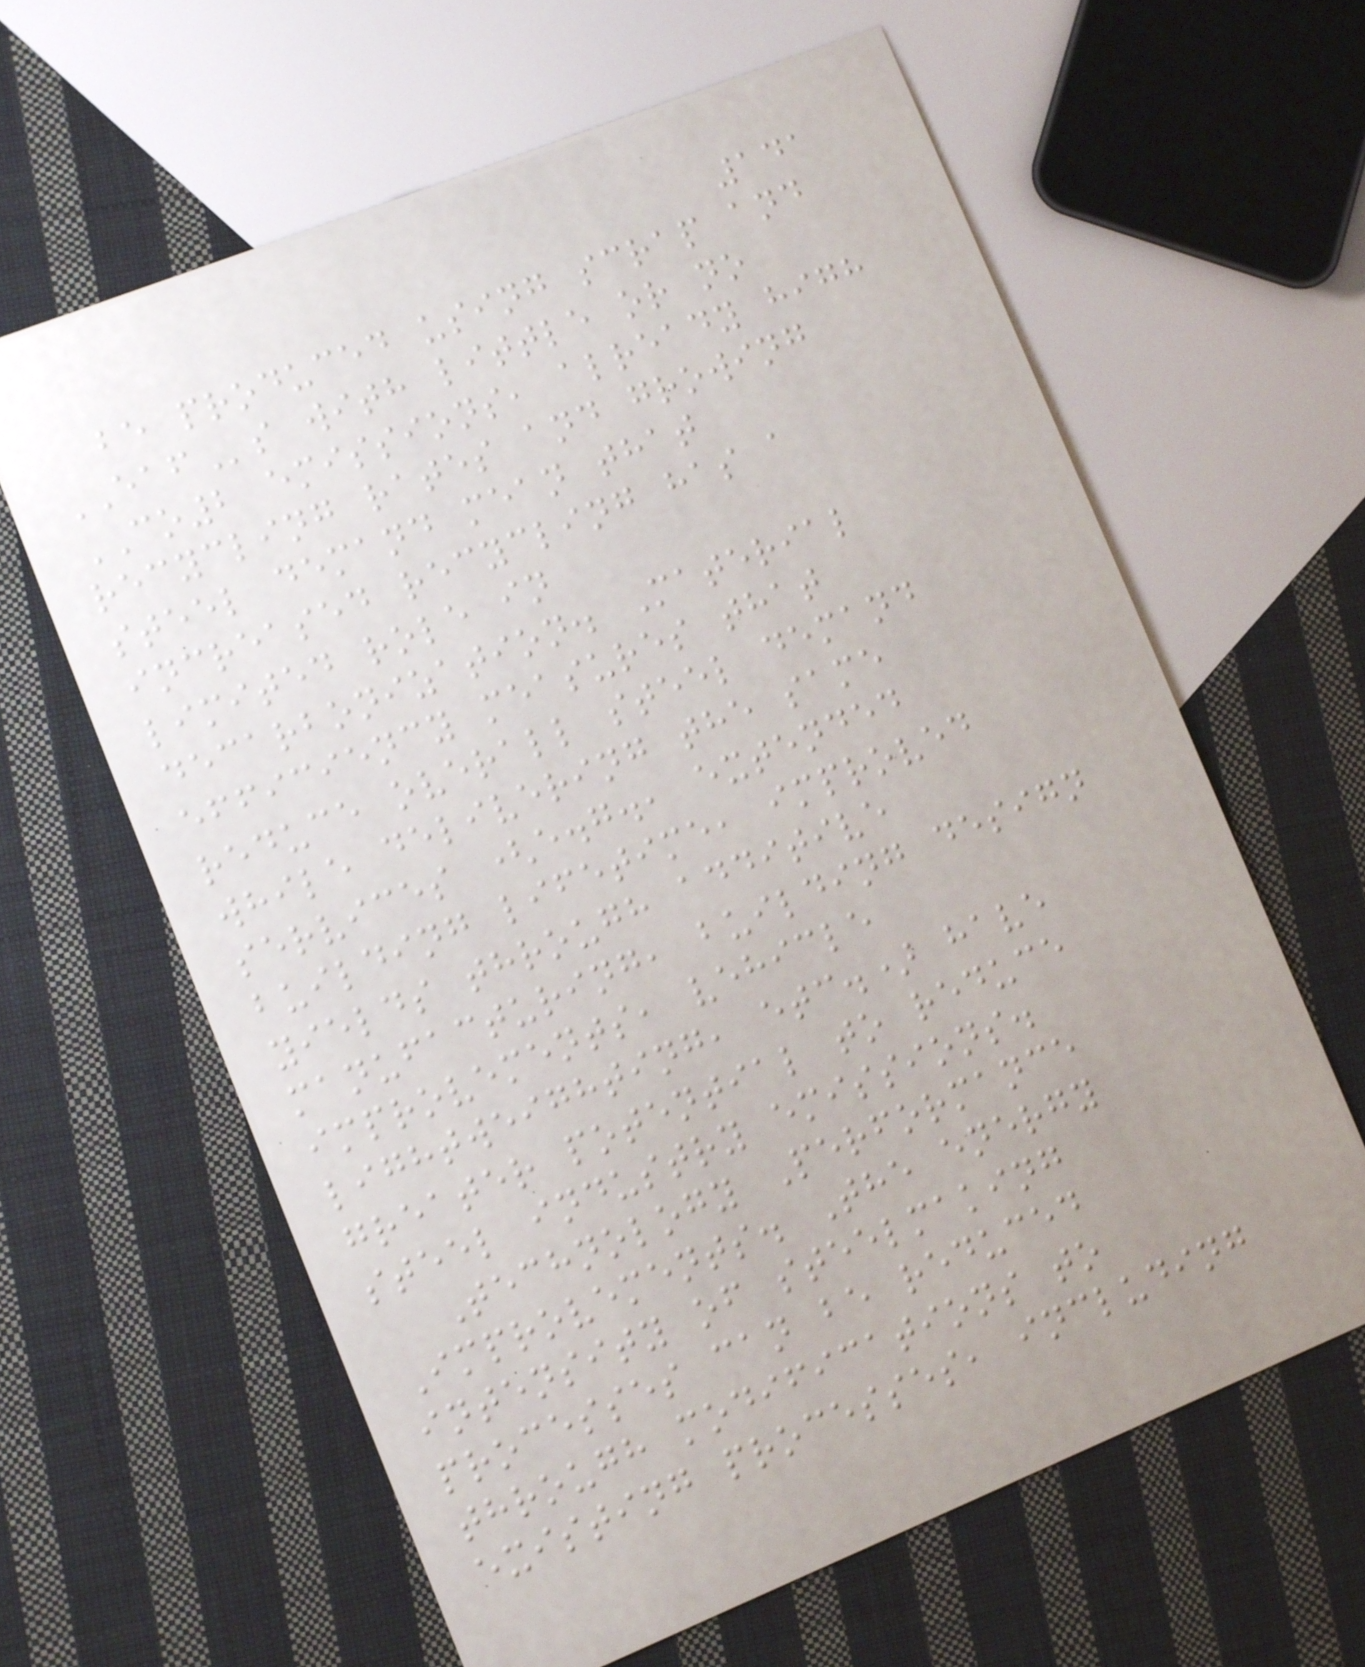141
be produced using scrap and
EAFs with little or no
CO2 emissions, already high
recycling rates and growing
steel demand mean that
increased recycling has a
limited role in
decarbonization. Material
efficiency measures that
reduce overall steel demand
while delivering the same
services (e.g., extended
building lifetime, improved
yields through additive
manufacturing, building design
improvements, vehicle
lightweighting, etc.) have
greater potential to reduce
steel industry emissions.
Technology Performance
Improvements. The energy
intensity of steelmaking
processes can be reduced
through modifications to
existing processes, including
